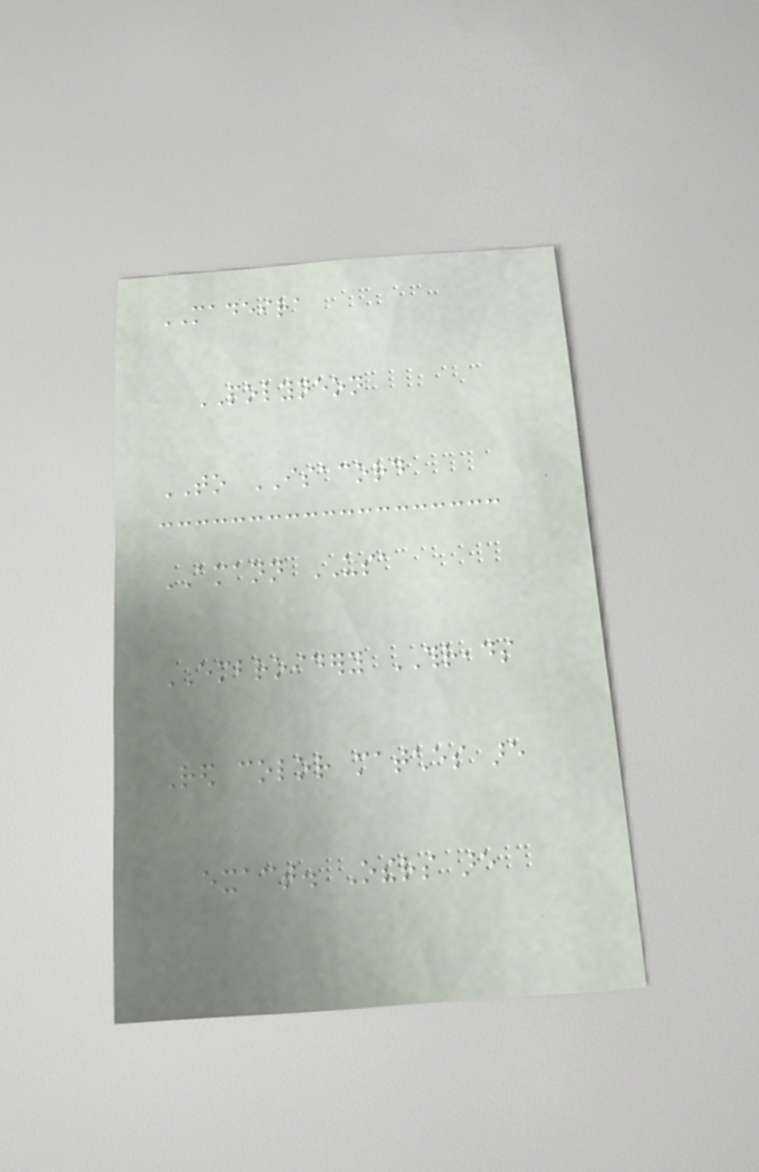MADEIRA
POLYNEON
TO ISACORD
AMANN USA
EMBROIDERY THREADS
Red color matches are
exact. Others are
